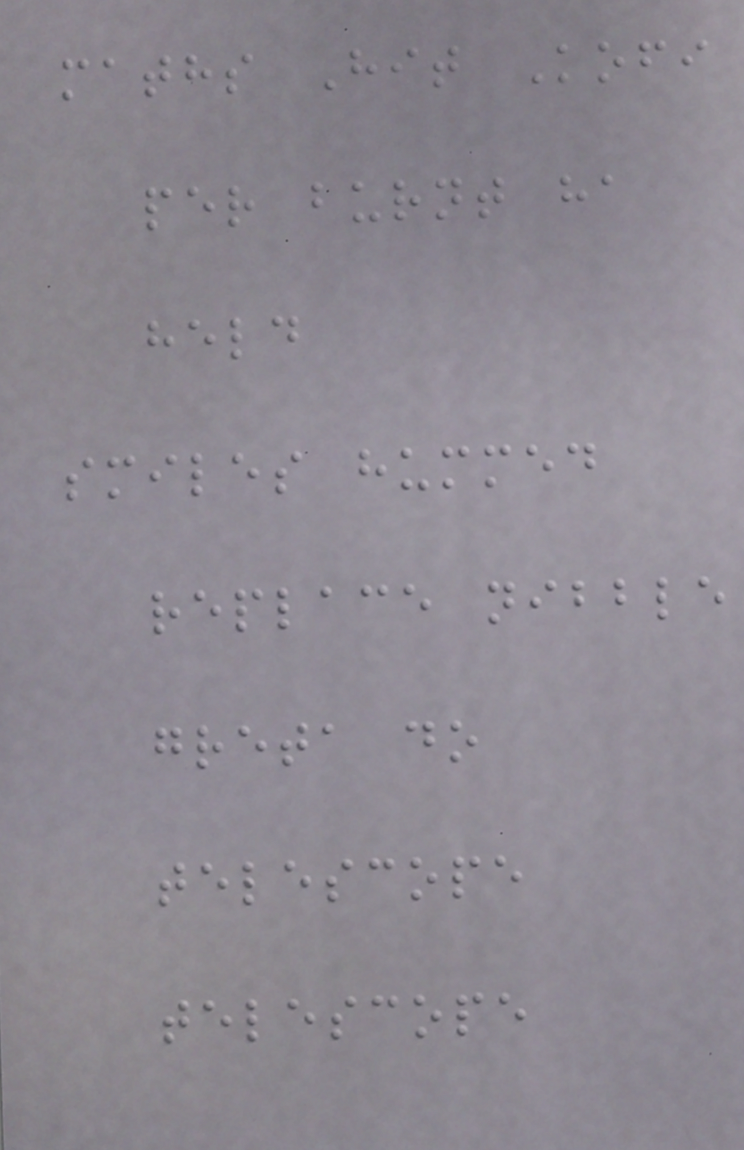maths Hit Kofi
per burnt ha
held
smiles hummed
replace nibble
greta do
telescope
telescope
